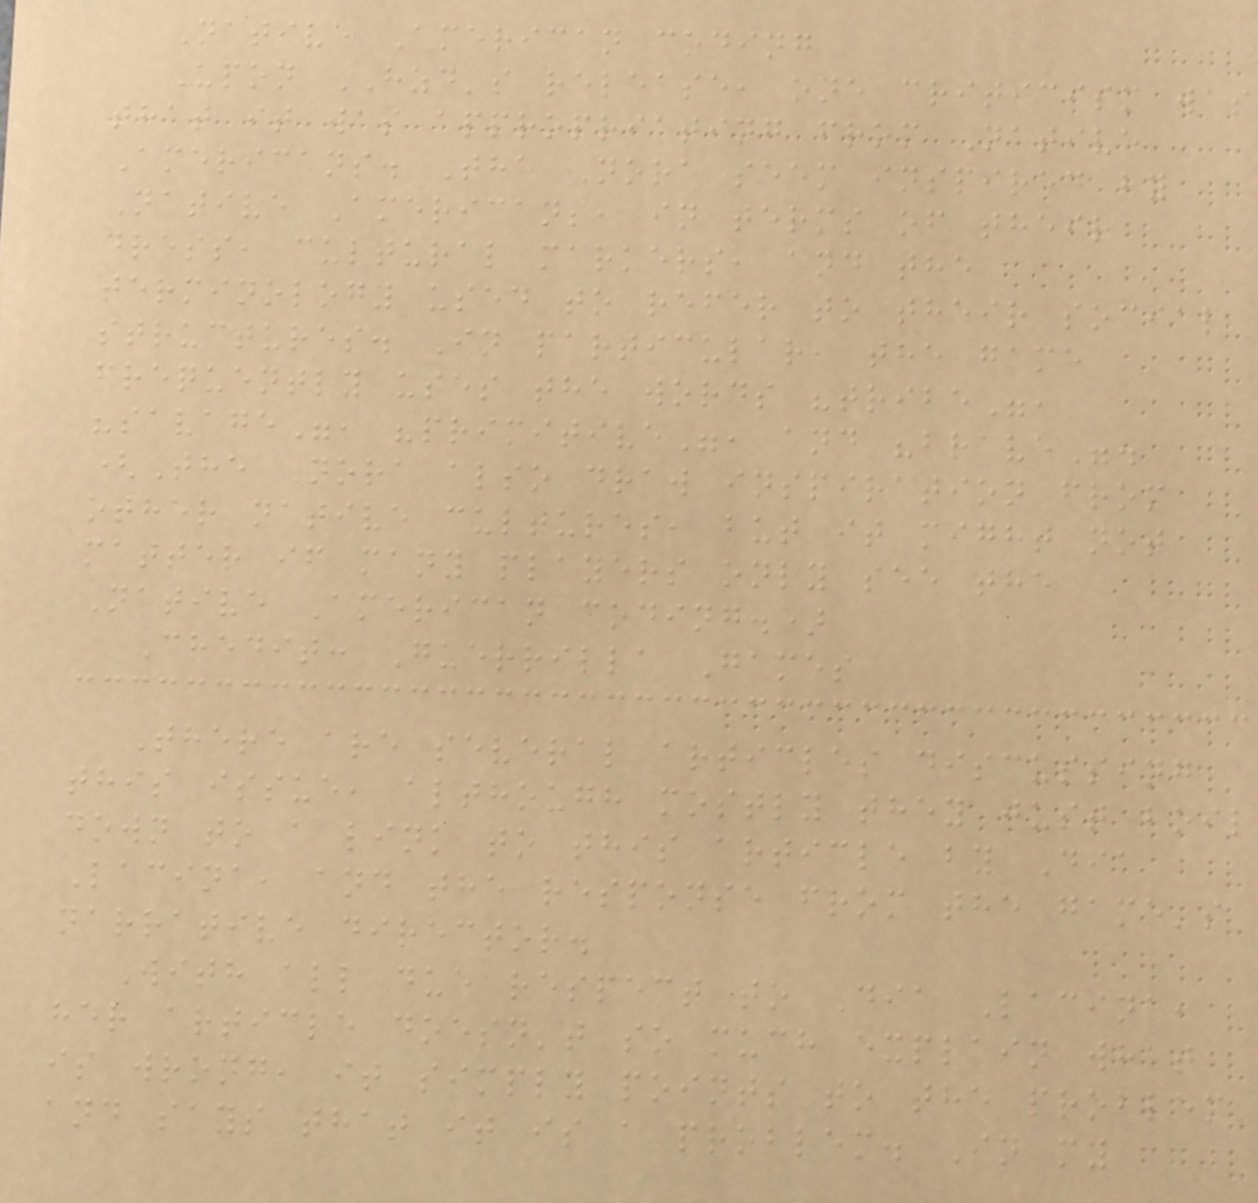Native American coding
Upon HZD's release, one criticism was
that it was appropriating from Native
Americans. The Nora seem inspired by
Native Americans, in terms of their
dress, cultural markers, and the
terminology used to refer to their social
structures. In particular, the game
frequently uses the words "tribe",
"savage", "primitive", and "brave".
(The Nora also draw inspiration from
other native cultures, but it might not
matter if many players only see the
Native American coding.)
Credit: Guerrilla Games
There are several articles discussing
this issue, although mostly they just boil
down to a link to this article by Dia
Lacina, and the response from the game's
narrative director.
With all due respect to Dia Lacina,
her article doesn't so much explain what
is wrong, it simply points to the problem
and says that it is a problem. In my
